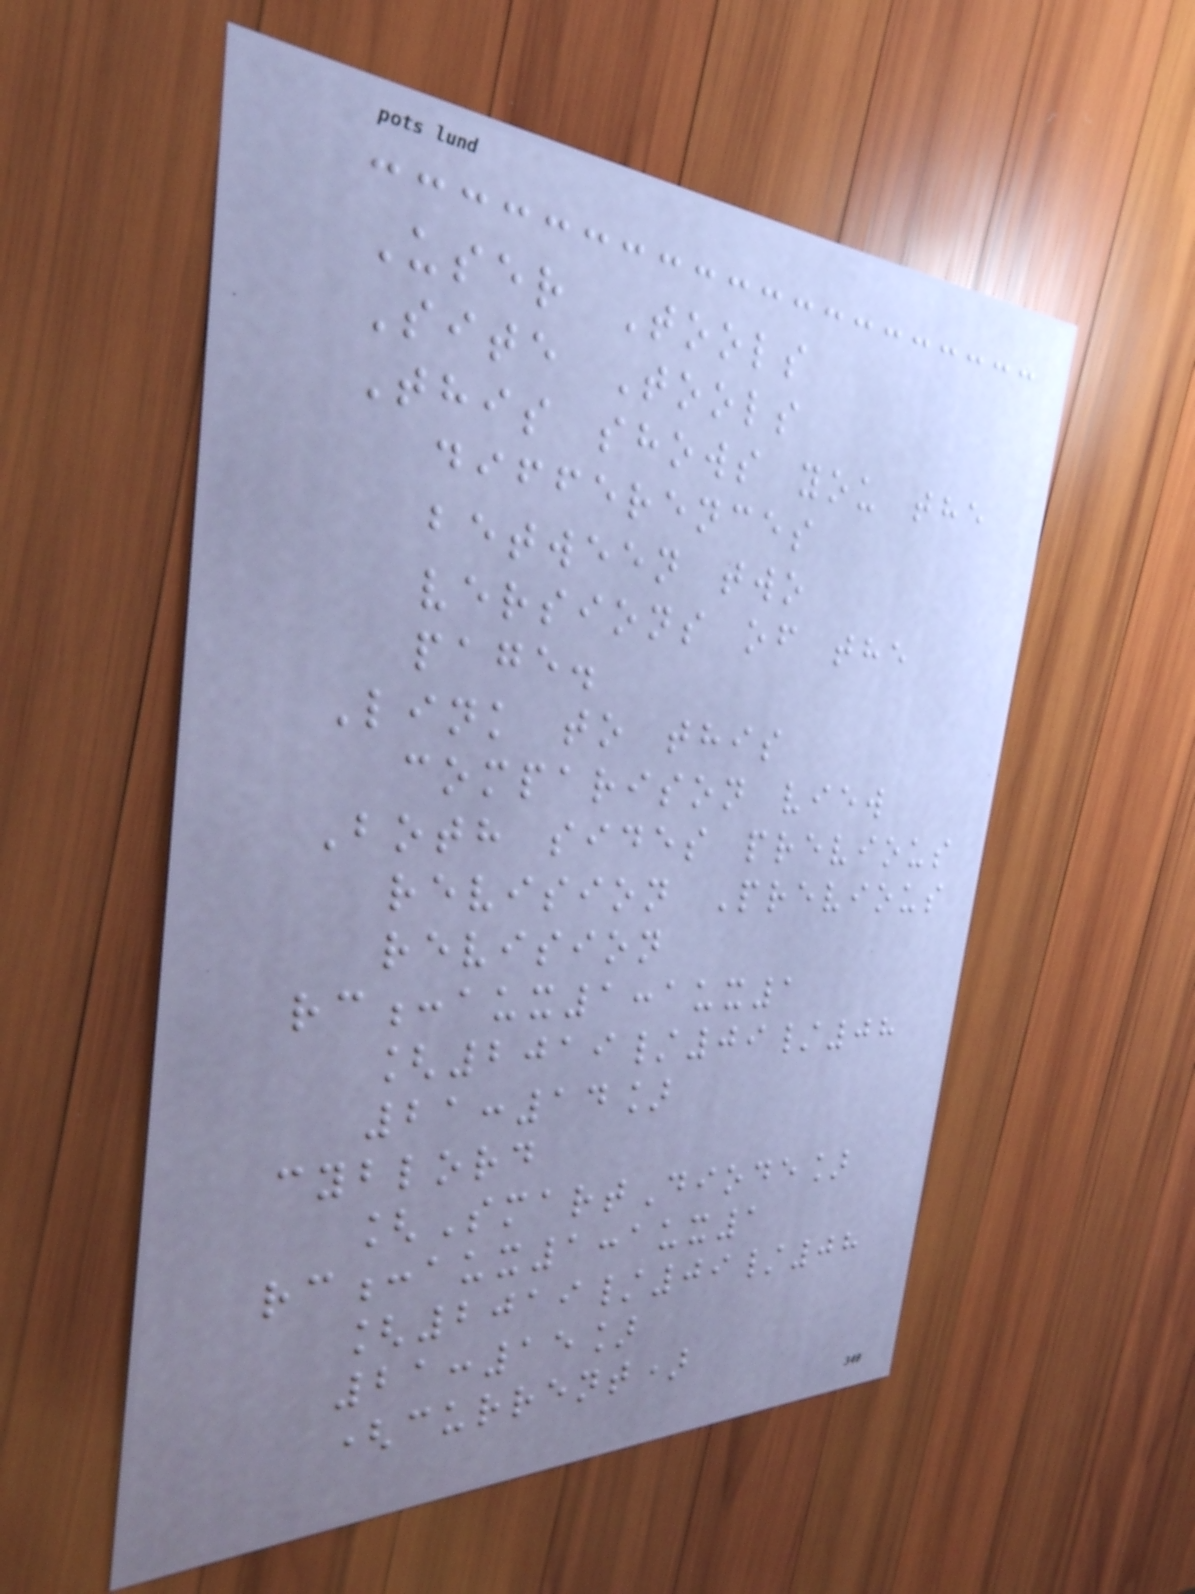User Tools
Site Tools
This shows you the
differences
between two
versions of the
page.
Link to this
comparison view
Both sides previous
revision Previous
revision
rc:aux1:aux1
[2019/09/08
21:14]
cyblord
[SmartDiode]
rc:aux1:aux1
[2019/09/08
21:15]
(current)
